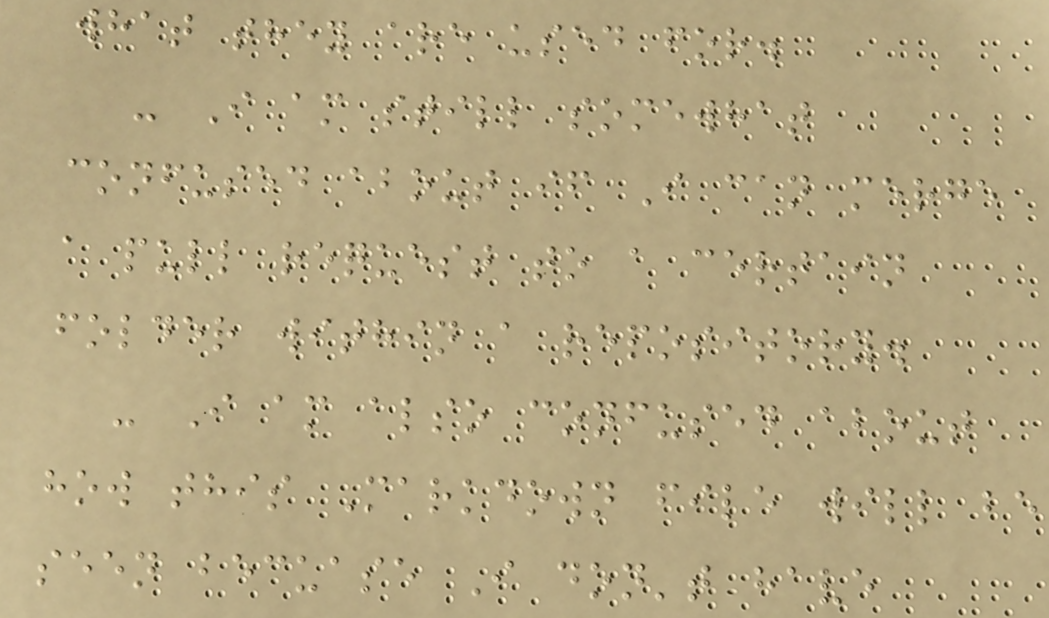what they are used for.
- I am still somewhat
confused about if I can merge
a pull request to a certain
folder within a repository.
- I am also confused about
how this Markdown file will be
seen becuase I don't have
